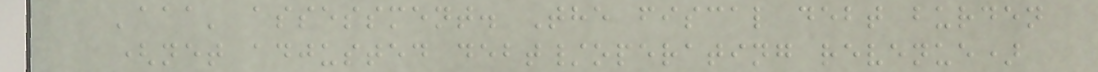'aaa' assessment. The fiscal debt burden
(net adjusted debt/operating revenue)
